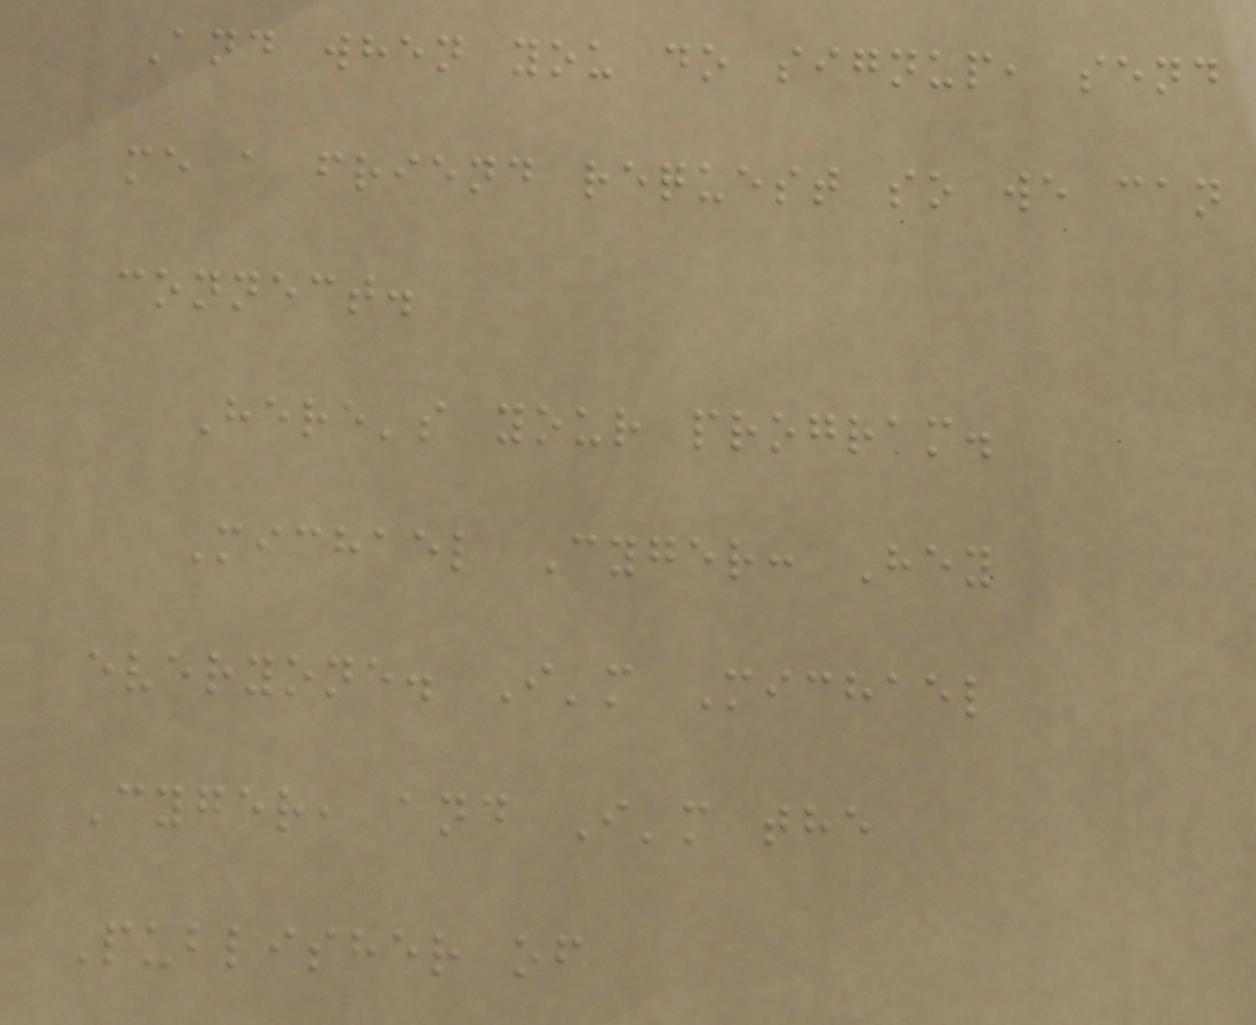And when you do signup, send
me a friend request so we can
connect.
Here's your program.
Michael Cyger: Hey
everyone. I'm Michael
Cyger, and I'm the
Publisher of
